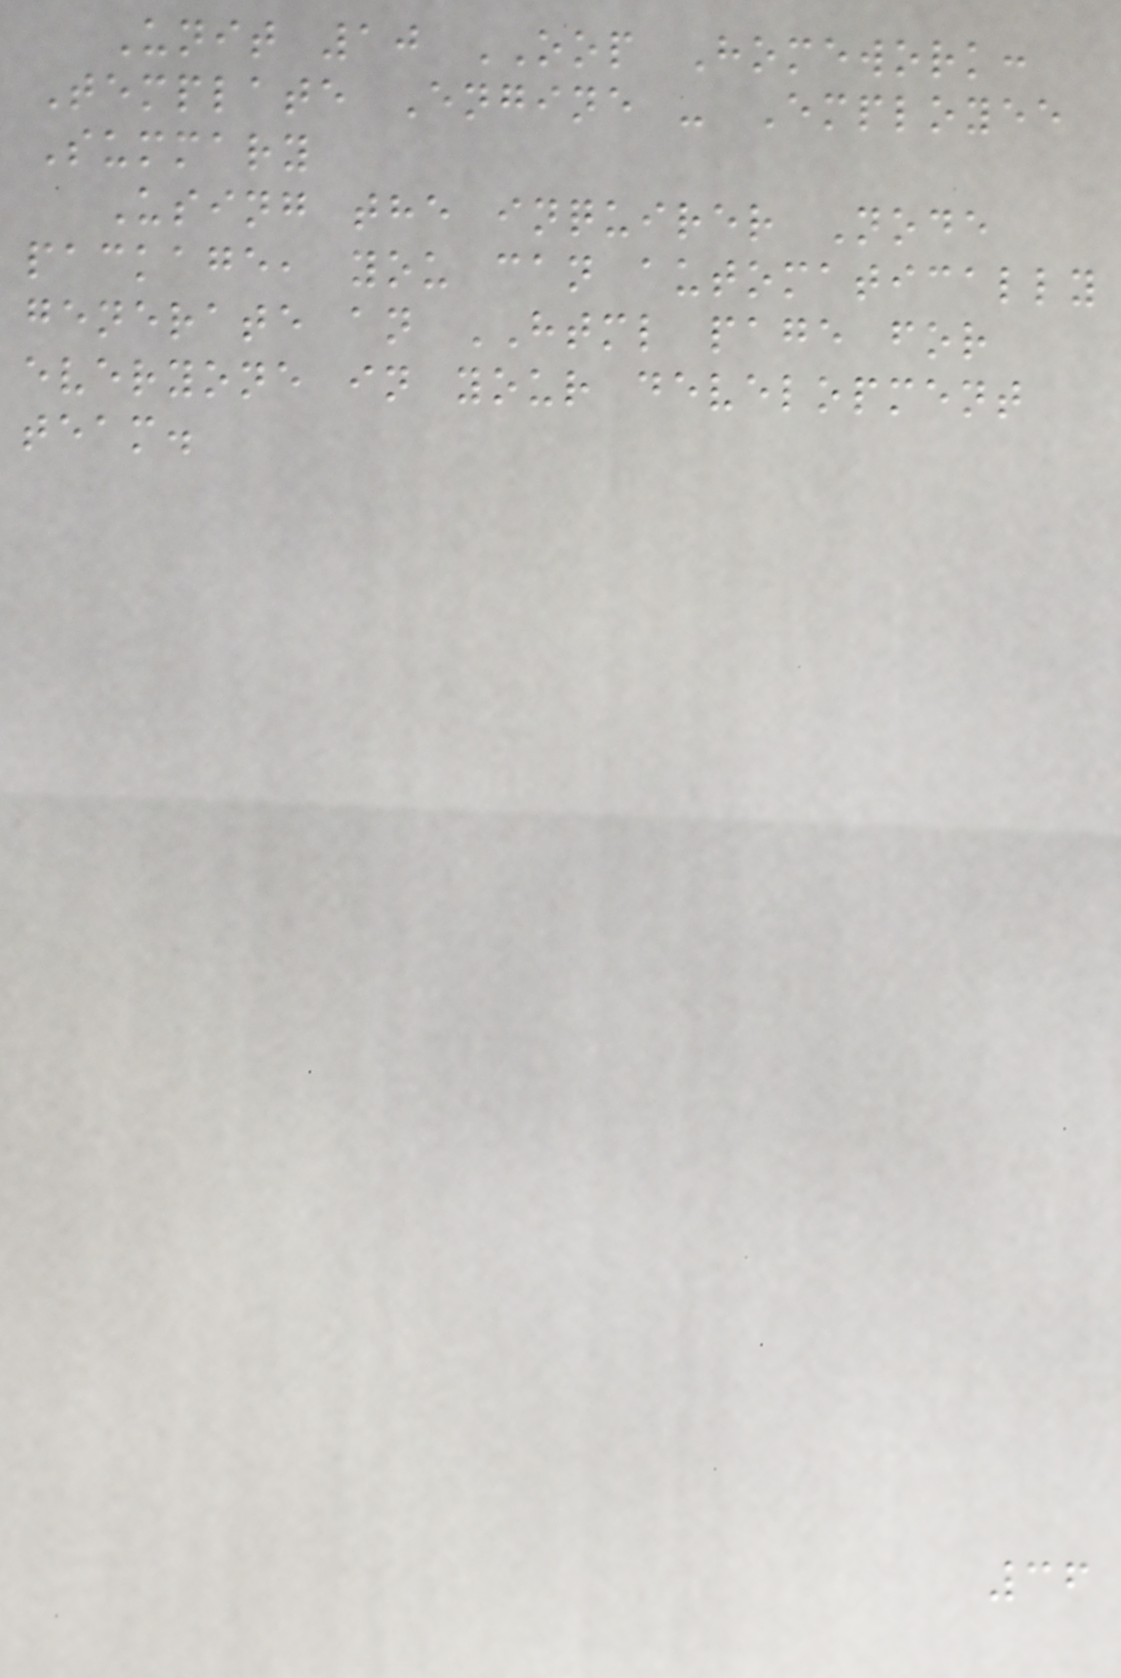Unit 10 OOP Homework:
Template Engine - Employee
Summary
Using the inquirer Node
package, you can automatically
generate an HTML page for
everyone in your development
team.
36
